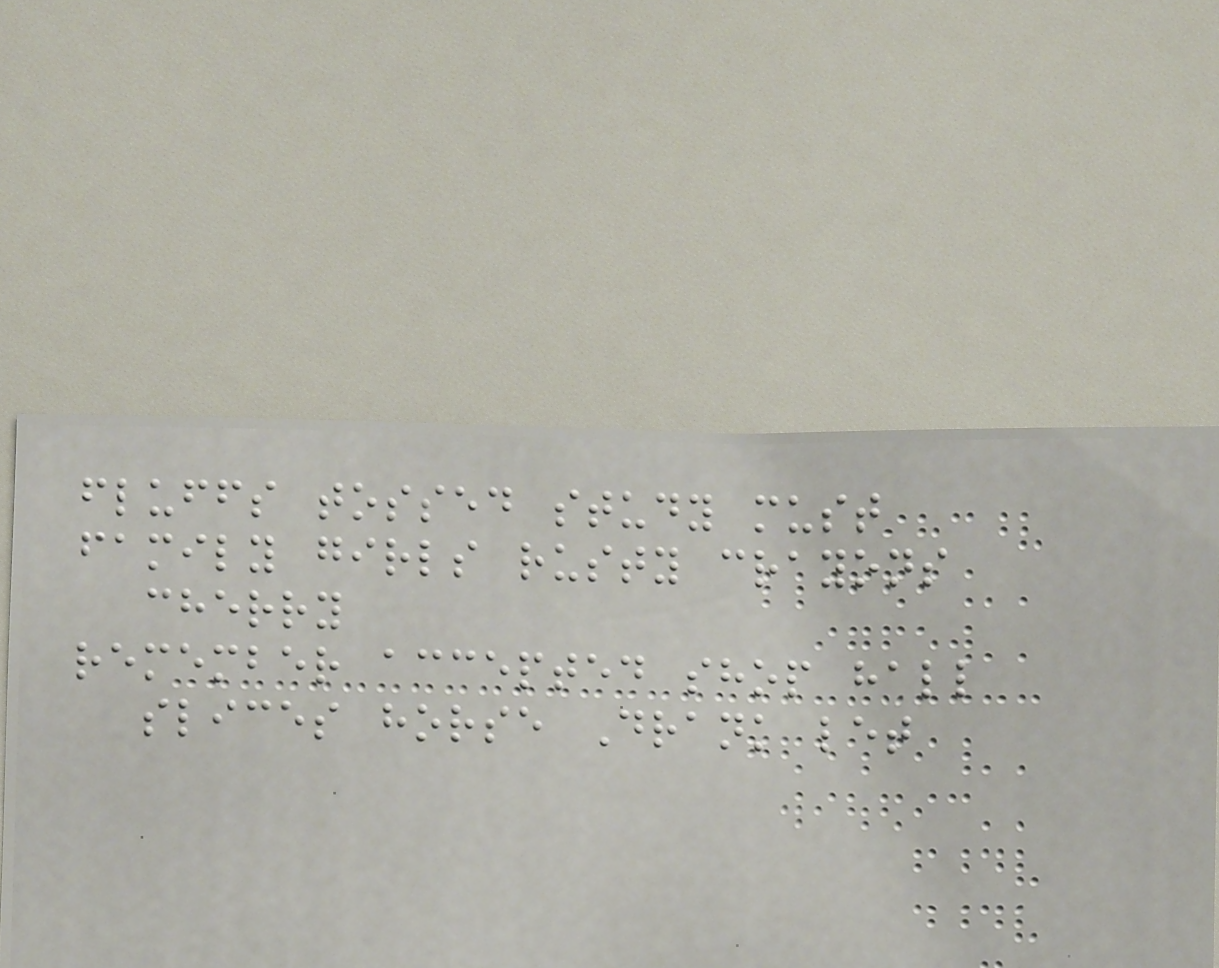fluffs tossed study must
family girls rusty crayons
cherry
remember accepted shop hall
slices horse Drank let
